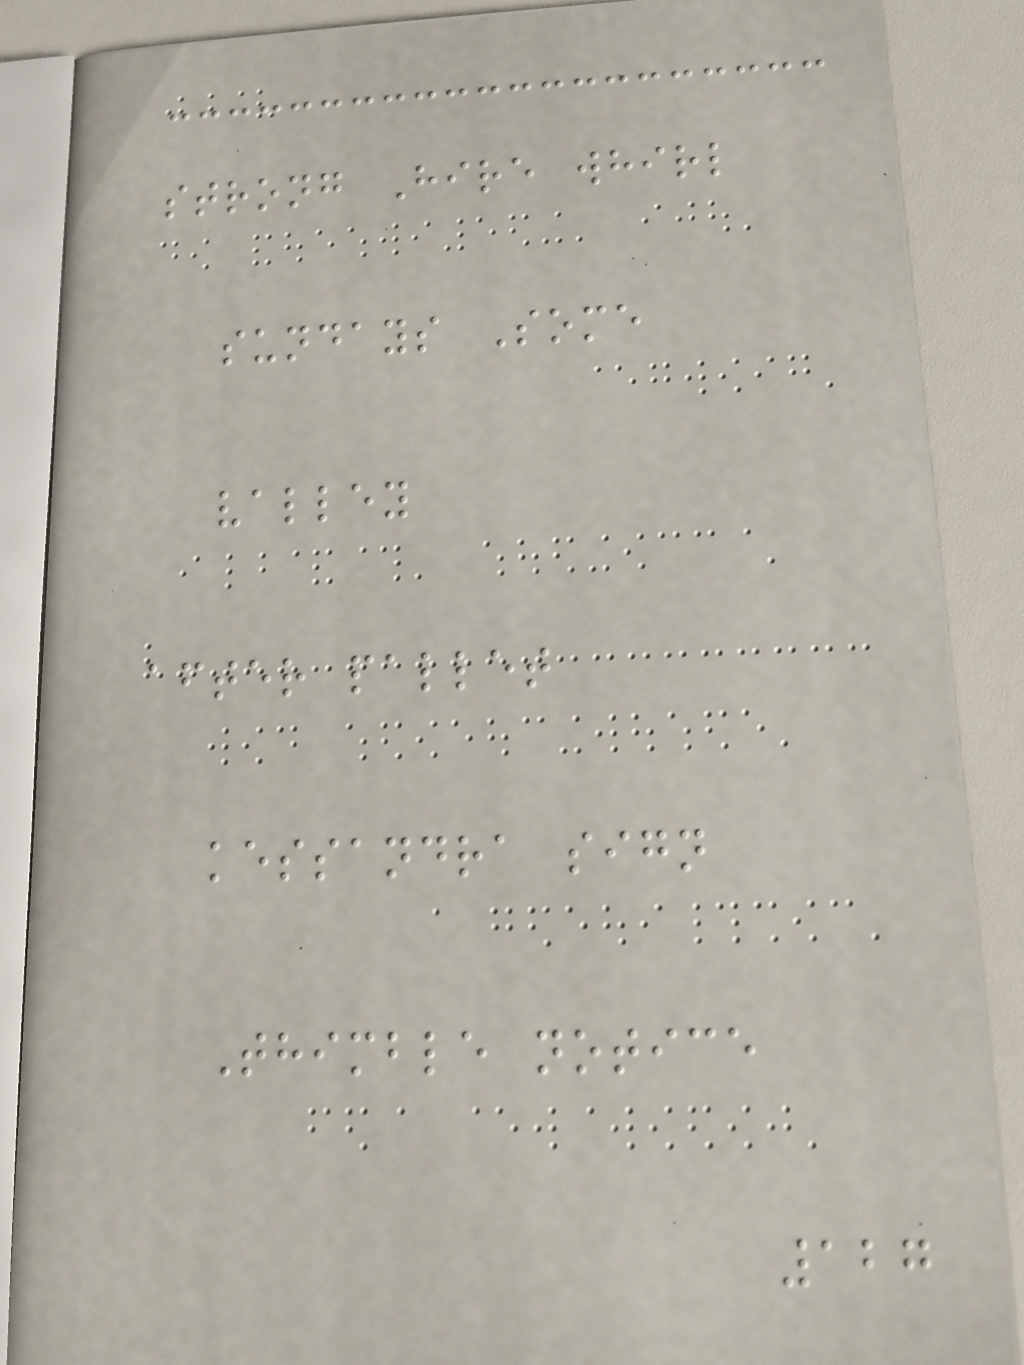strong Hire whirl
sundays Some
valley
after pallet
kessandra sign
Thimble notice
127
